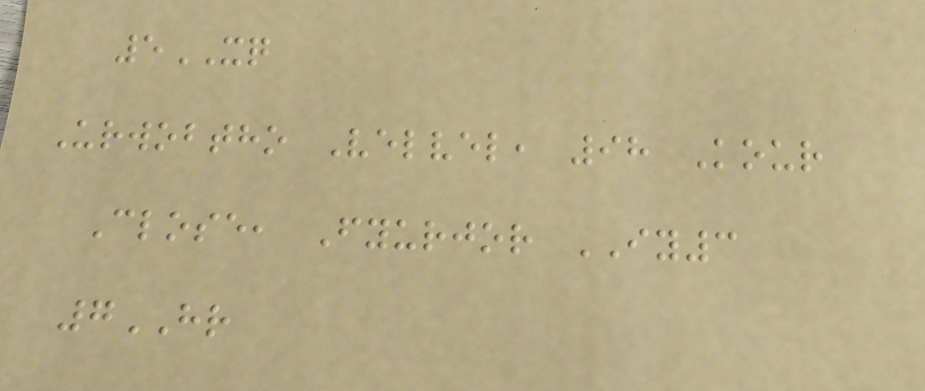5XQ
Urwobtho Velvel, 98 Kour
Close, Fyurjor IY3
7HR
